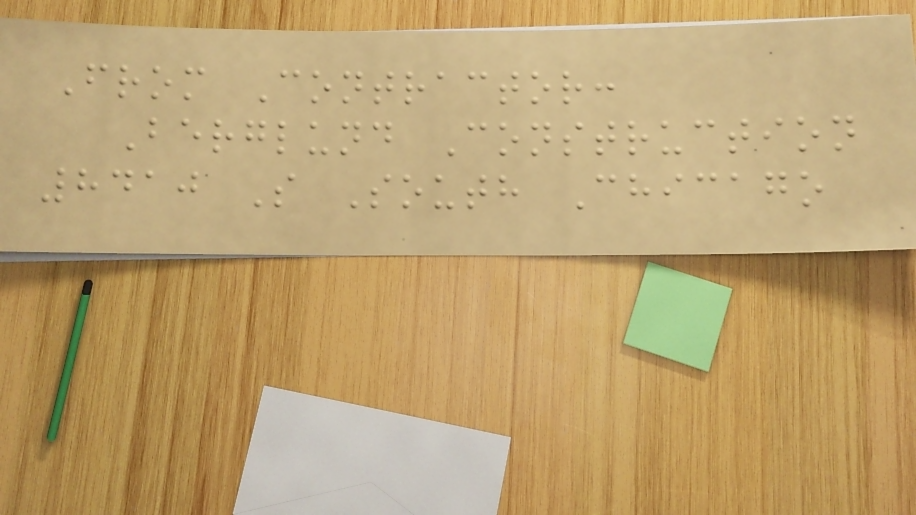From Contractor:
Berglund Construction
8410 S South Chicago
